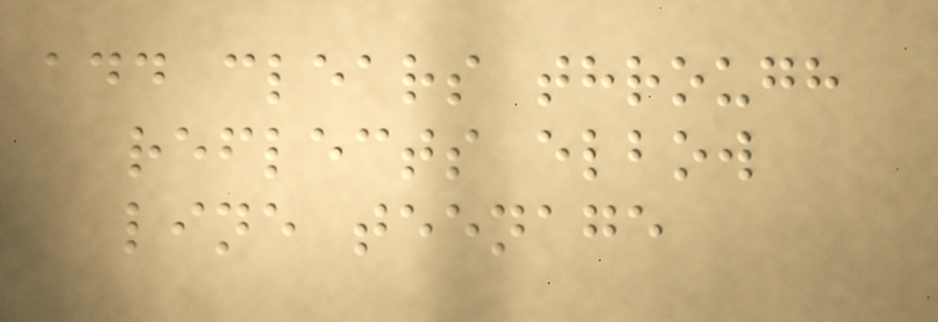add clears through
reflects elbow
line teenage
